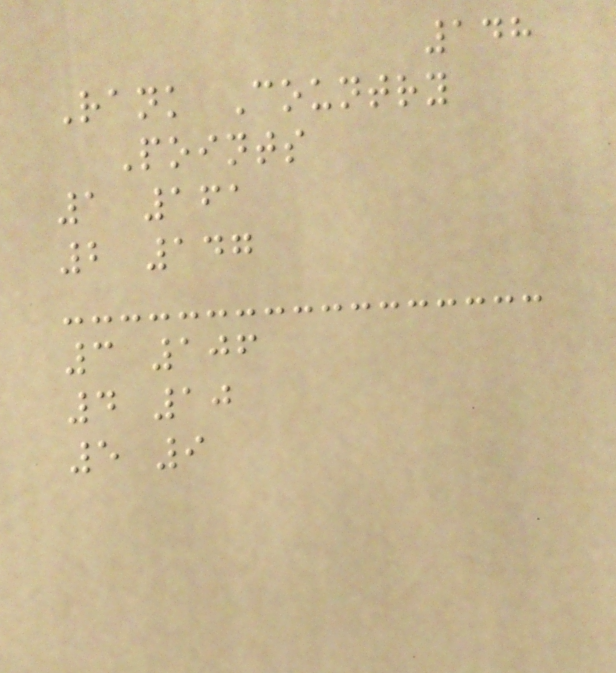148
Rank Country
Points
1 161
2 147
3 106
4 10
5 9
